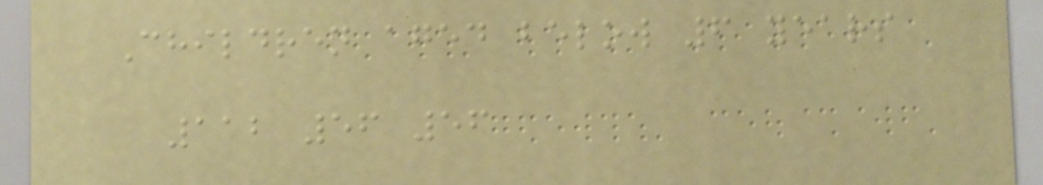Children aged below 6 years
112 56 56
